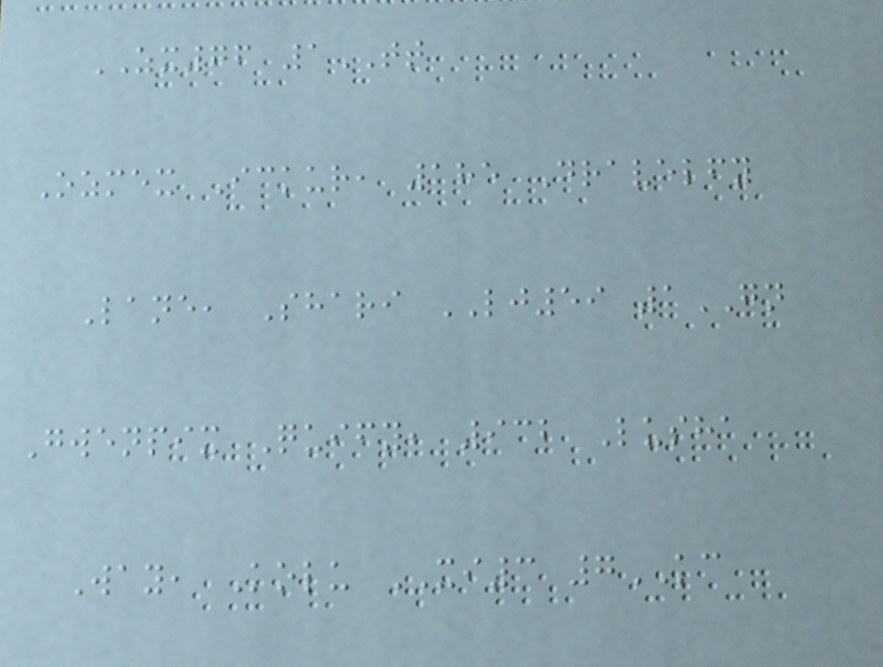ZX76 1TT
Ozmex Ickur, 185 Dravelfy
Lane, Shari LJ59 1GN
Gwenpix Quify, 932 Lusha
Way, Kolu XI3 7KC
